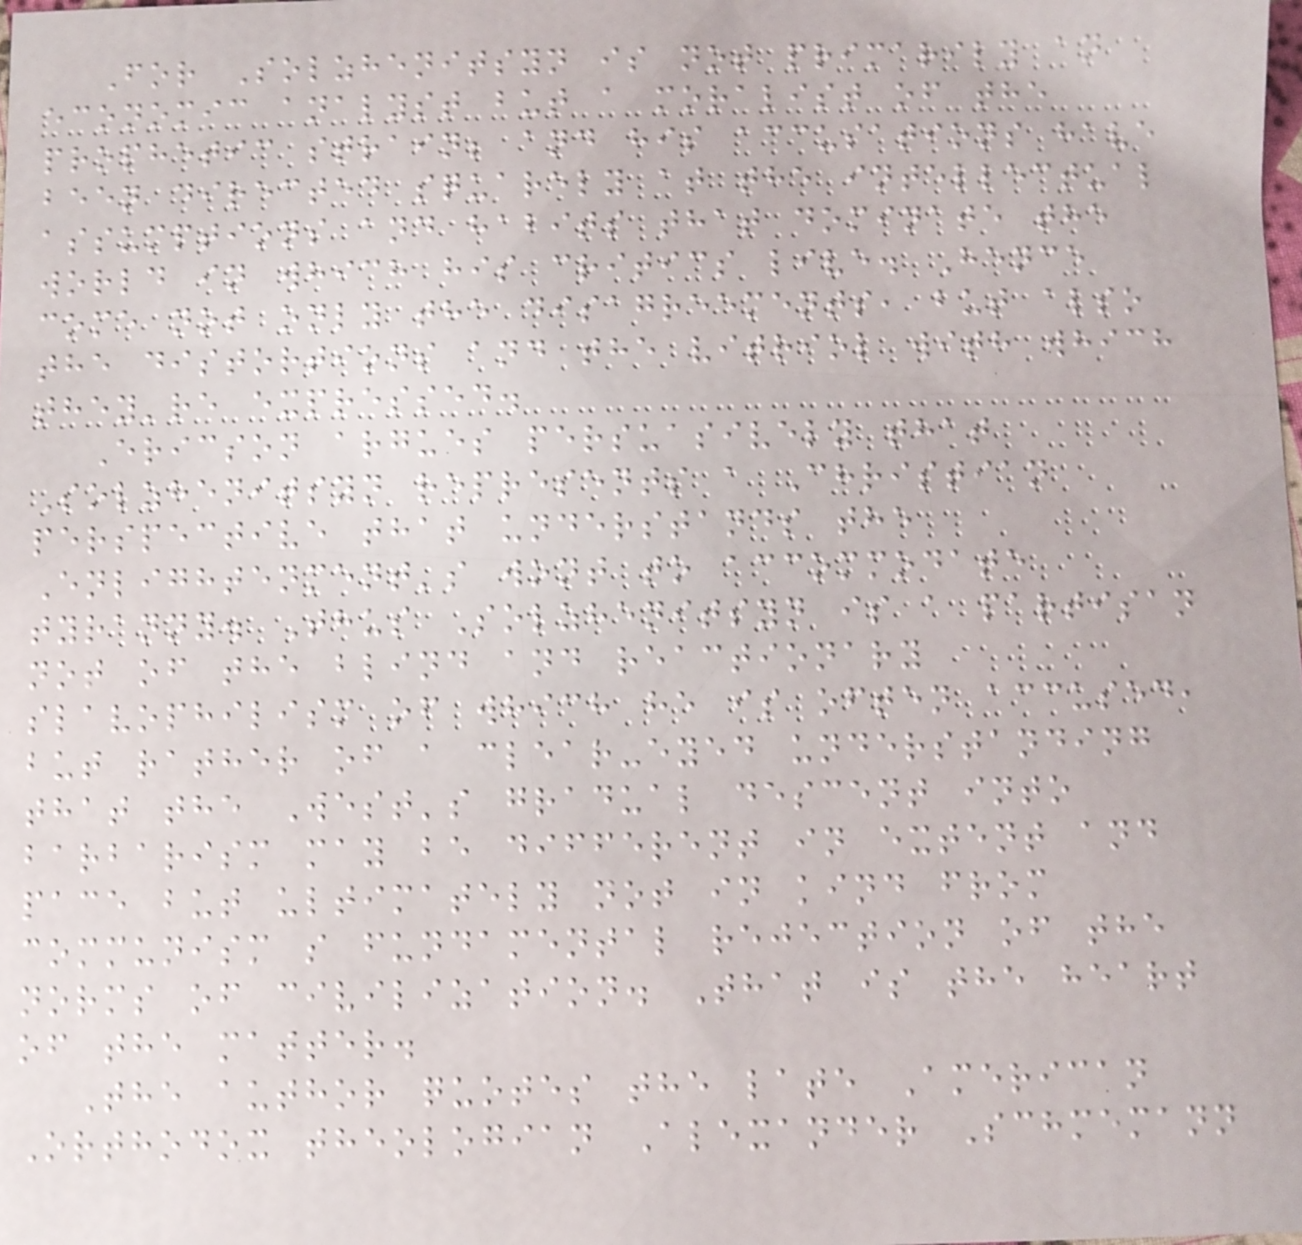For Solzhenitsyn is not primarily an
economic analyst but a moralist of the
prophetic strain; and his accusations have
been directed squarely at the intellectual
assumptions and habits that dominate the
world in which his critics live. Hence
come not only the disagreements, but also
the distortions and the vitriol with which
they're expressed.
Ericson argues persuasively that
Solzhenitsyn represents a Christian
perspective that understands the
Enlightenment's wont to accommodate
tyranny. Thus Solzhenitsyn is a partisan
not of the blind and reactionary
slavophilism of which he is often accused,
but rather of a clear-eyed understanding
that the West's gradual descent into
barbarism may be different in extent and
pace but ultimately not in kind from
communism s fundamental rejection of the
norms of civilization. That is the heart
of the matter.
The author quotes the late American
Orthodox theologian Alexander Schmemann
